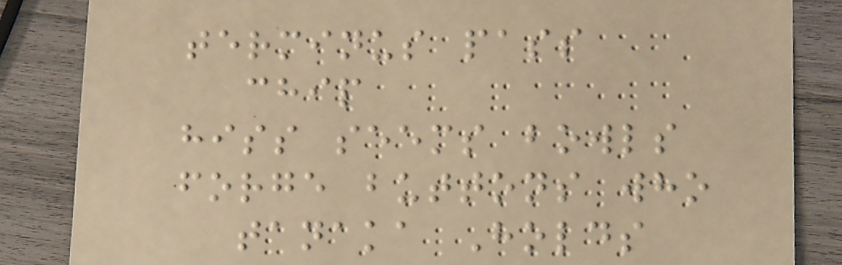terminus pass
chip
hiss seems bowls
forge buttons who
tanaka Holds
